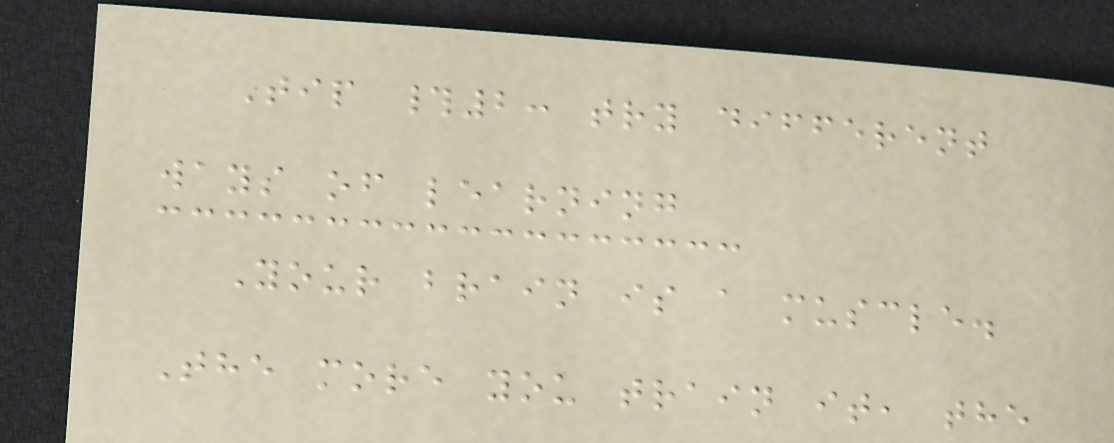Tip #2: try different
ways of learning
Your brain is a muscle.
The more you train it, the
